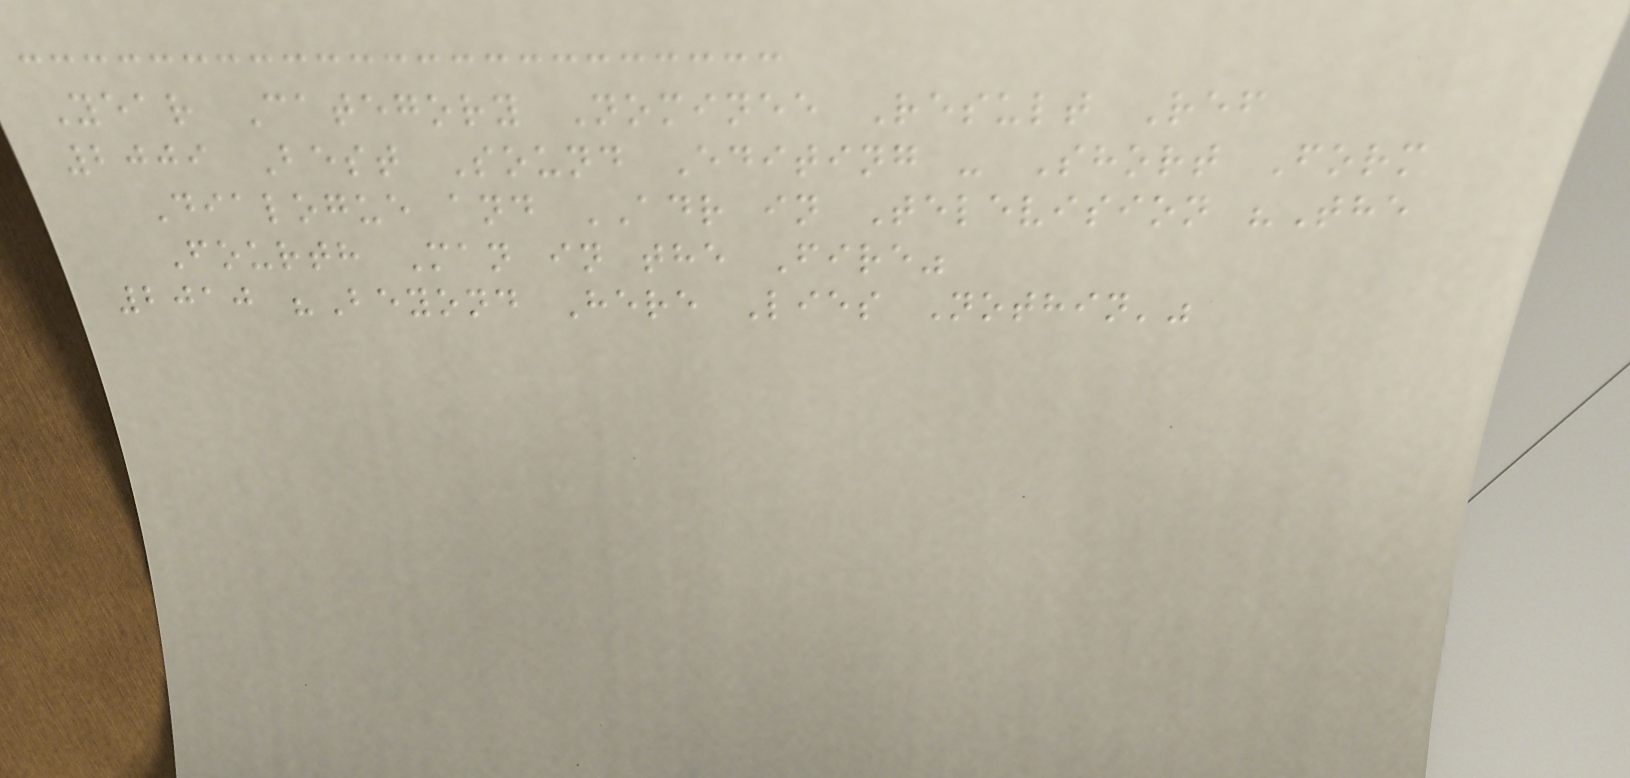Year Category Nominee Result Ref
2009 Best Sound Editing - Short Form
Dialogue and ADR in Television "The
Fourth Man in the Fire"
2010 "Beyond Here Lies Nothin'"
